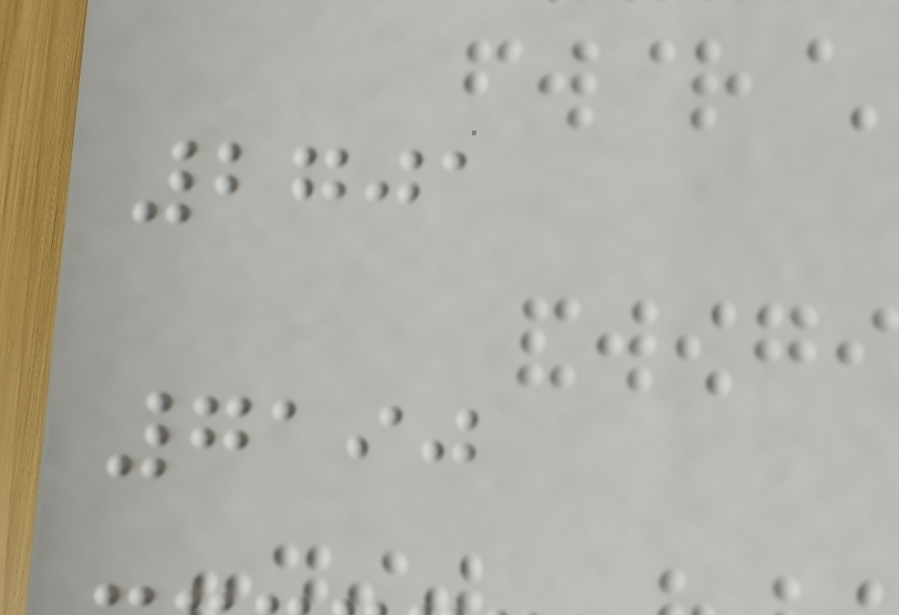2701
7190
